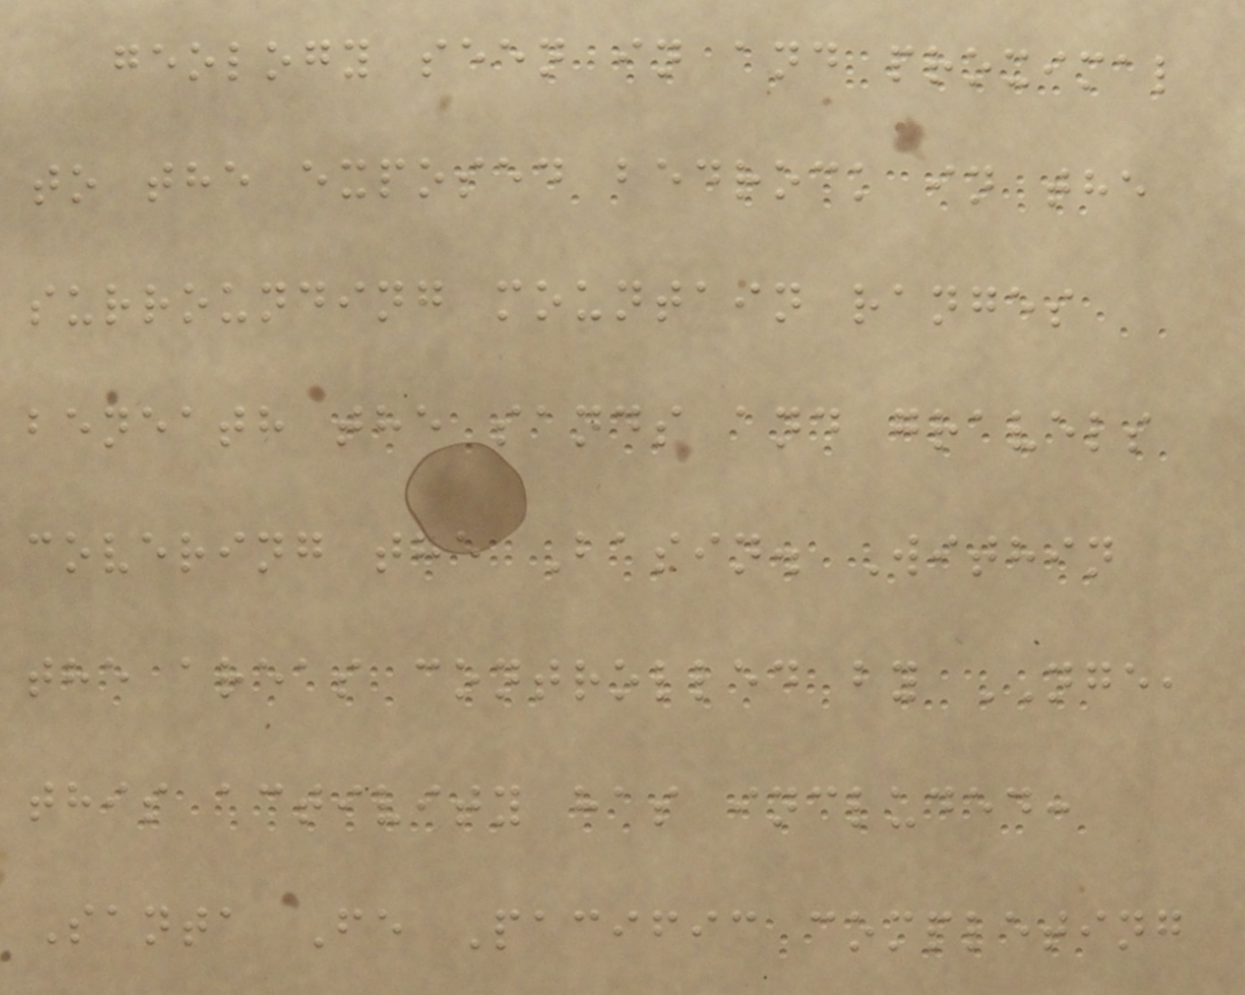geology seen in and proximal
to the exposed bedrock in the
surrounding mountain ranges
beneath the sands and gravels
covering the Basin. Within
the areas controlled by NGE,
this activity has included:
Santa Fe Pacific completing
